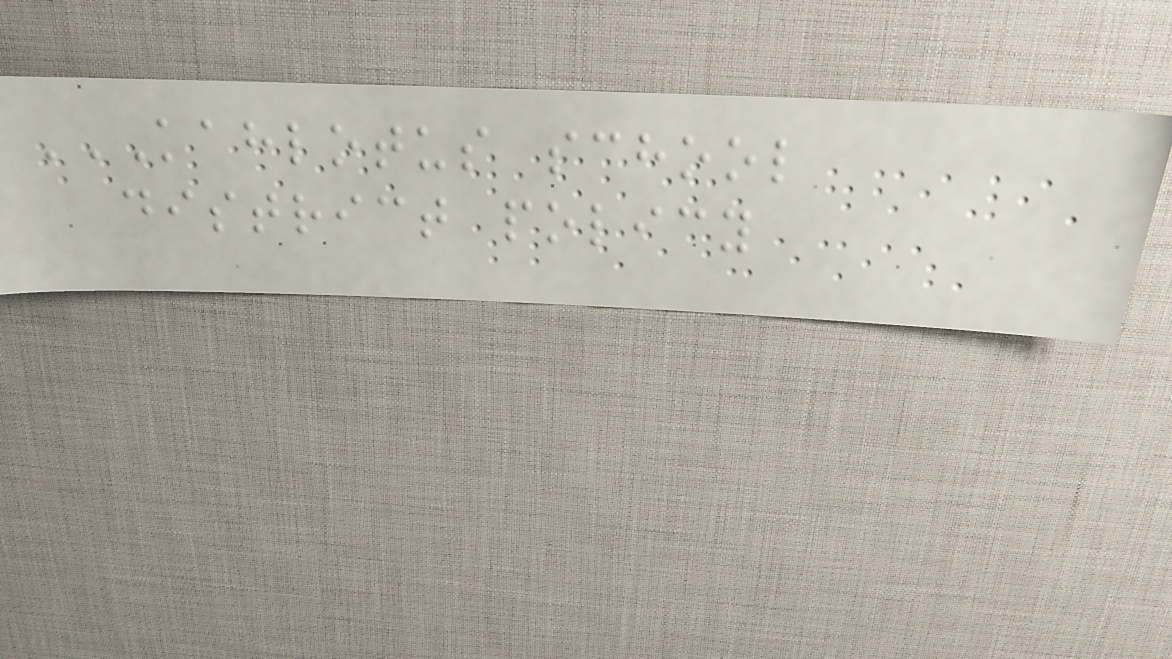KAHLOTUS SCHOOL
DISTRICT POLICY
